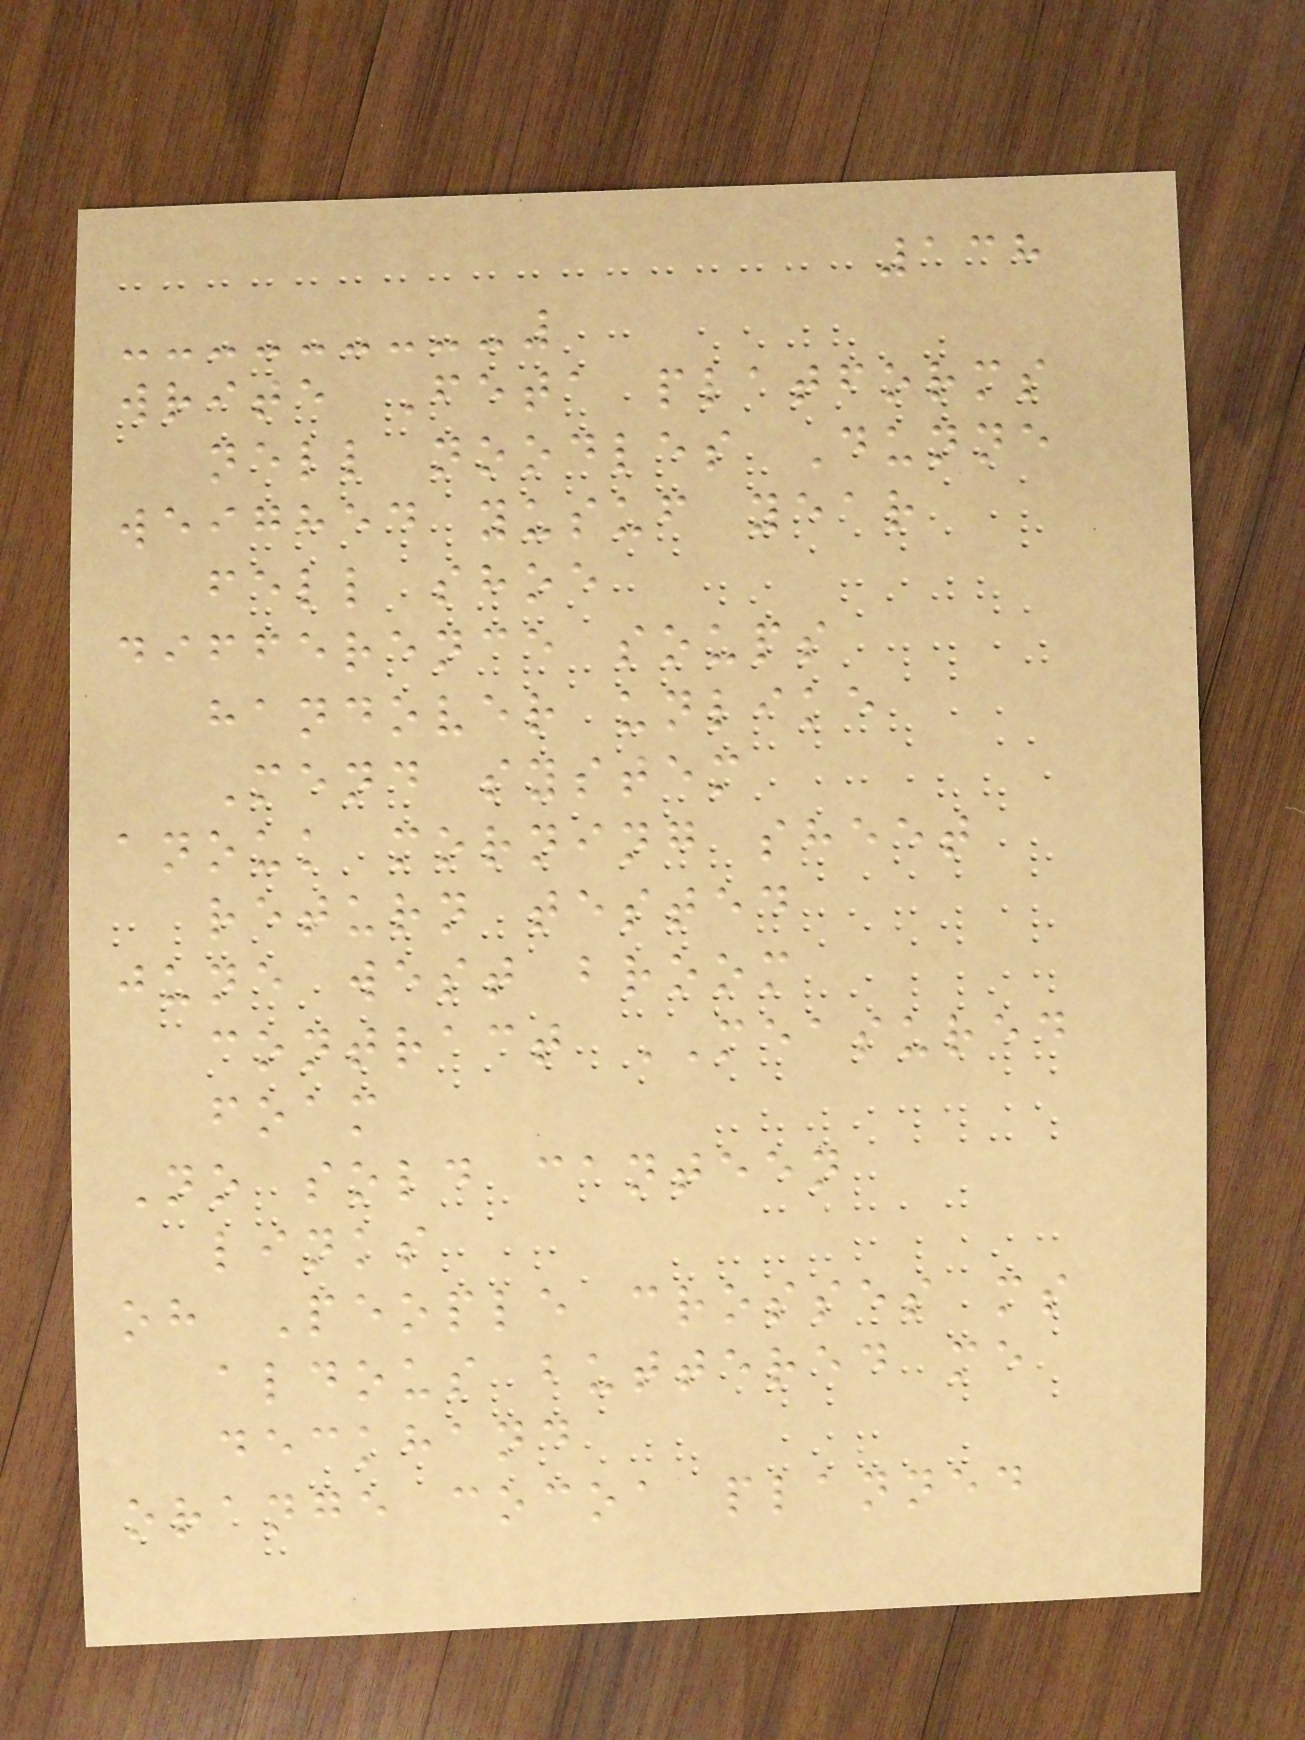138
write Feta platforms
nell noodles Dunne
weighed yusuf year
fell shoe
difference soups
handover unlike
Mend system
anouk morning sheet
return tested
june west broom
contract MEASURED
foam
No sold canteen
links
oh People crosses ms
aldous buttered me
deckhand
orange cocoa planned
